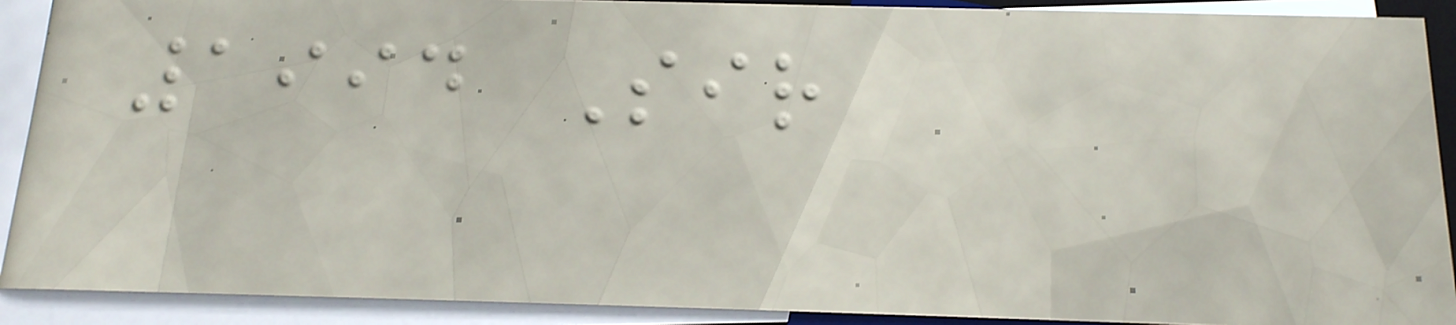1994 Sir
